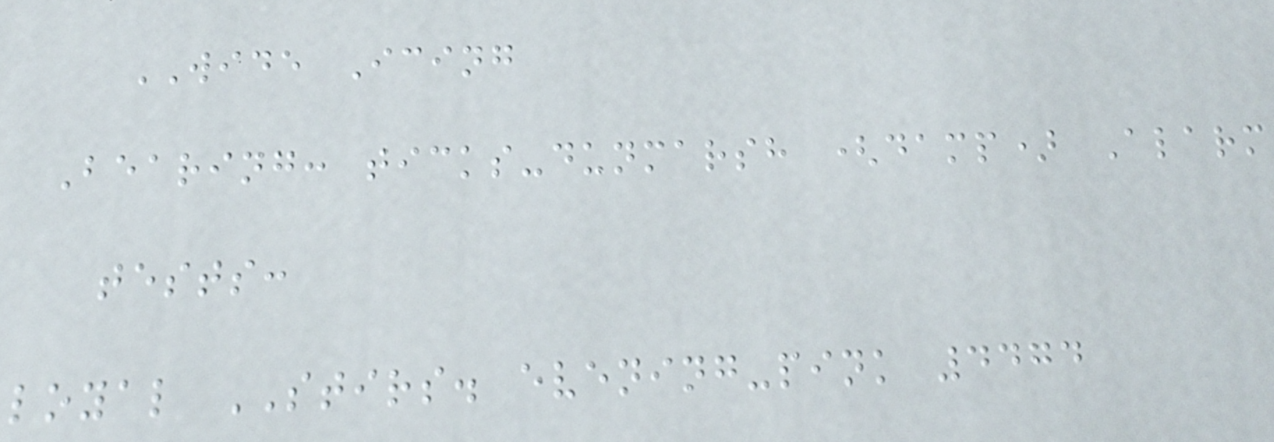WIDE Icing
Bearing: ticks-dunmarsh (damp) Alarm
tests:
loyal STIRS. evening-pink 4474
